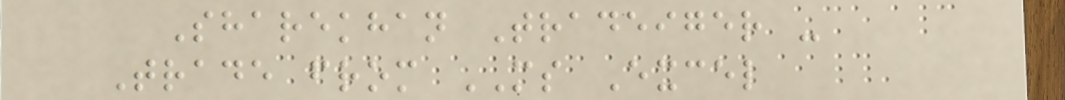Sharekhan Tradeiger -
Trade from MS Excel
